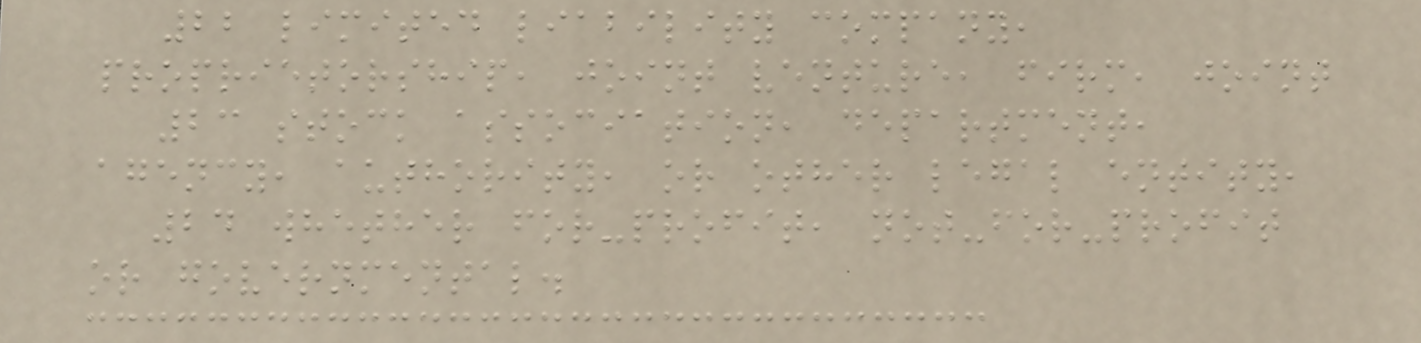22 limited liability company,
proprietorship, joint venture, firm, joint
23 stock association, department,
agency, authority, or other legal entity,
24 whether for-profit, not-for-profit
or governmental.
